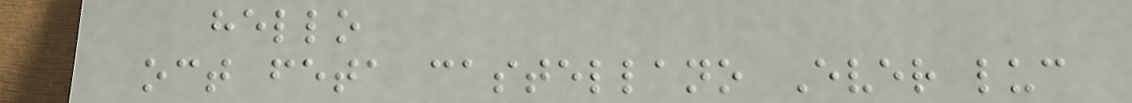hello
oct feta castellano Ever luc
